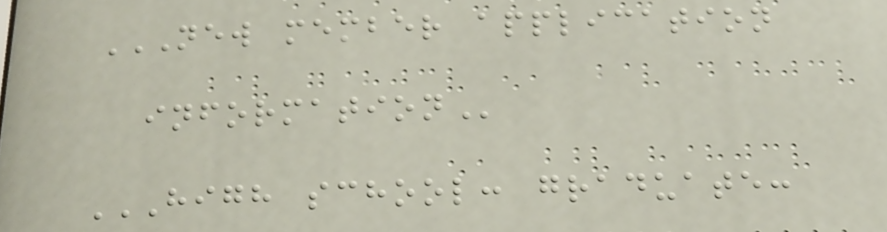NEW MEMBER APPLICATION
INFORMATION
HIGH SCHOOL: GRADUATE:
